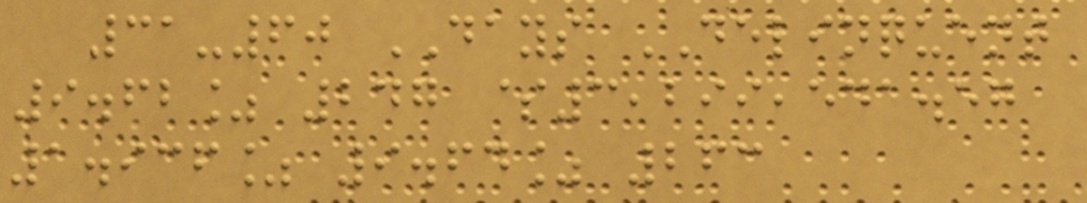31-60 DAYS DELINQUENT
9.62% 247 $3,299,541.57
1.936% 9.64% 263
